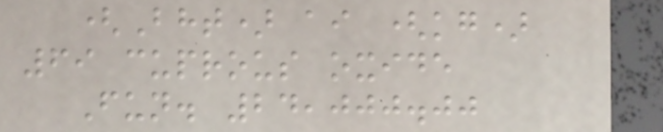(Bht) ai (kg)
69 cuprous oxide
Fun. 24,000.00
